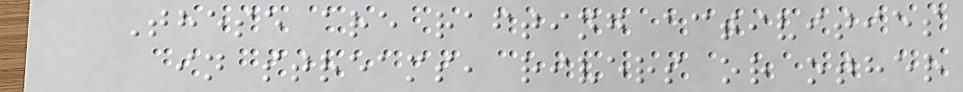These are rafting activities
in streams, rivers or other
